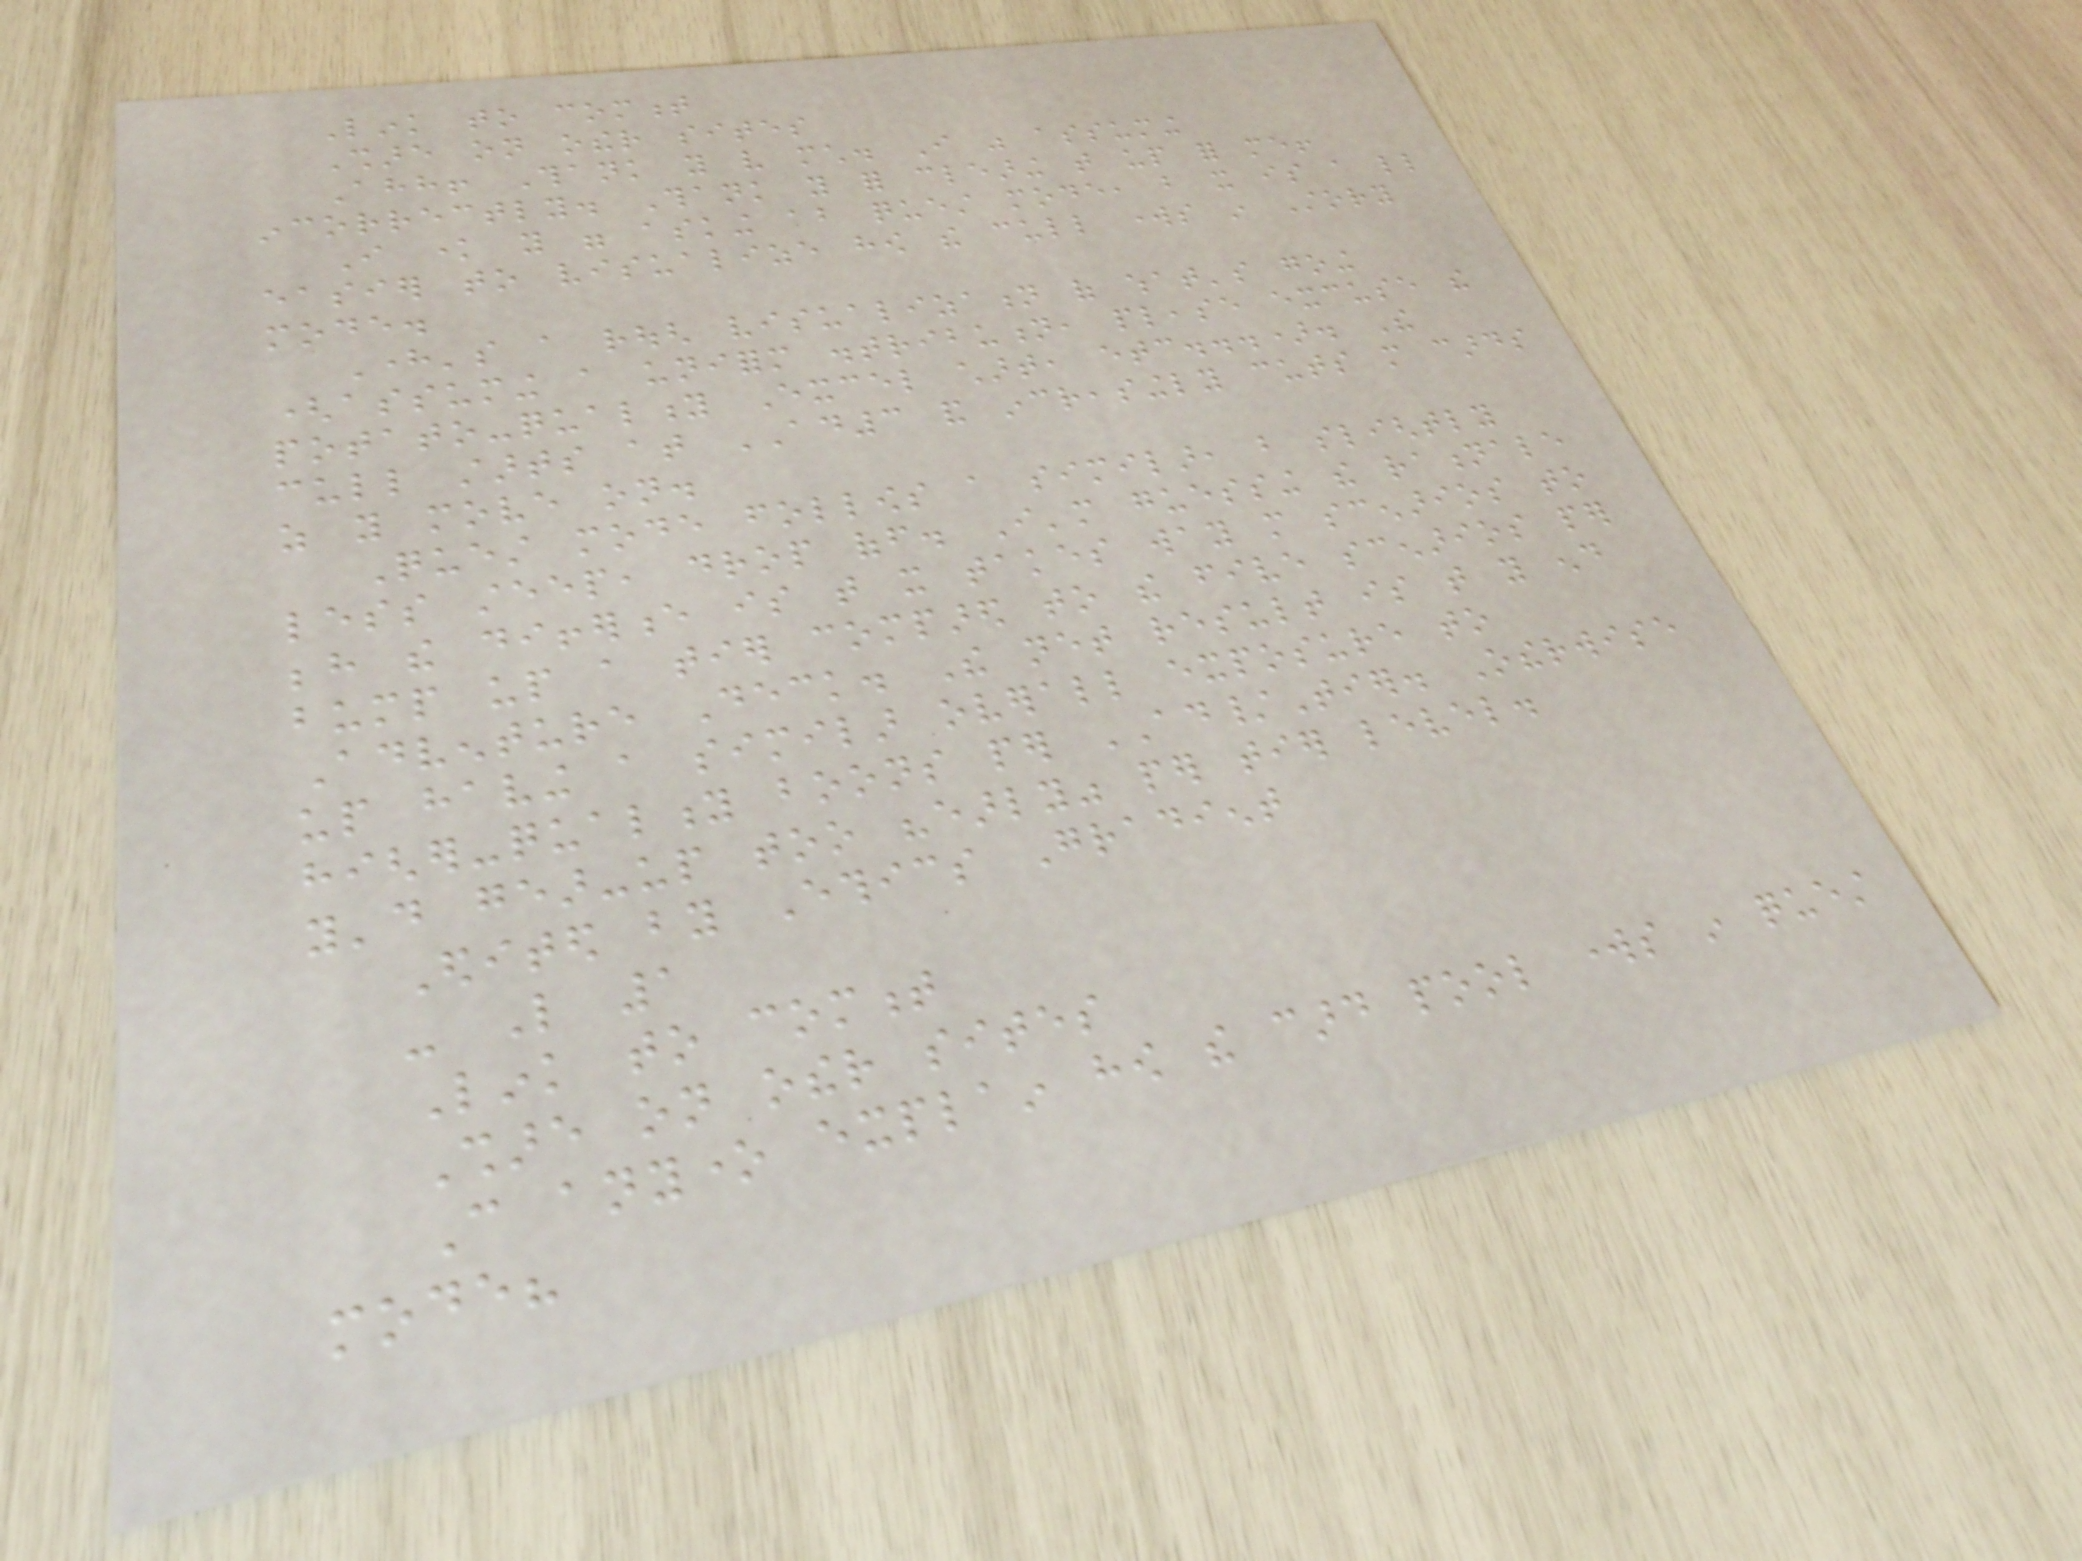Link to comment
Share on other sites
Ahh! Thank you very much. I was assuming
incorrectly. Thank you for clearing that up for me!
I know you were asking about quest mode, but it is a little
easier to visualize how the cull works in Story
mode.
Here's a rough visualization of what's going
(assuming a uniform distribution, please excuse the
potato-quality Excel chart, etc...). The
cull starts at AD3 and increasingly cuts more cards
as you move on.
Quest mode follows a similar, but slightly
less steep, drop off. I'm guessing the rationale
behind the difference is that it takes way more scenarios to
bump up a tier compared to the five scenarios per
Adventure Deck. The net result is that you end
up having a similar overall exposure to
higher-quality boons per AD/Tier. Otherwise
you'd gear-up too "early" per tier level.
Edited by Ethics Gradient
- Like 1
Link to comment
Share on other sites
Can anyone explain how the card pool works in quest
mode?
